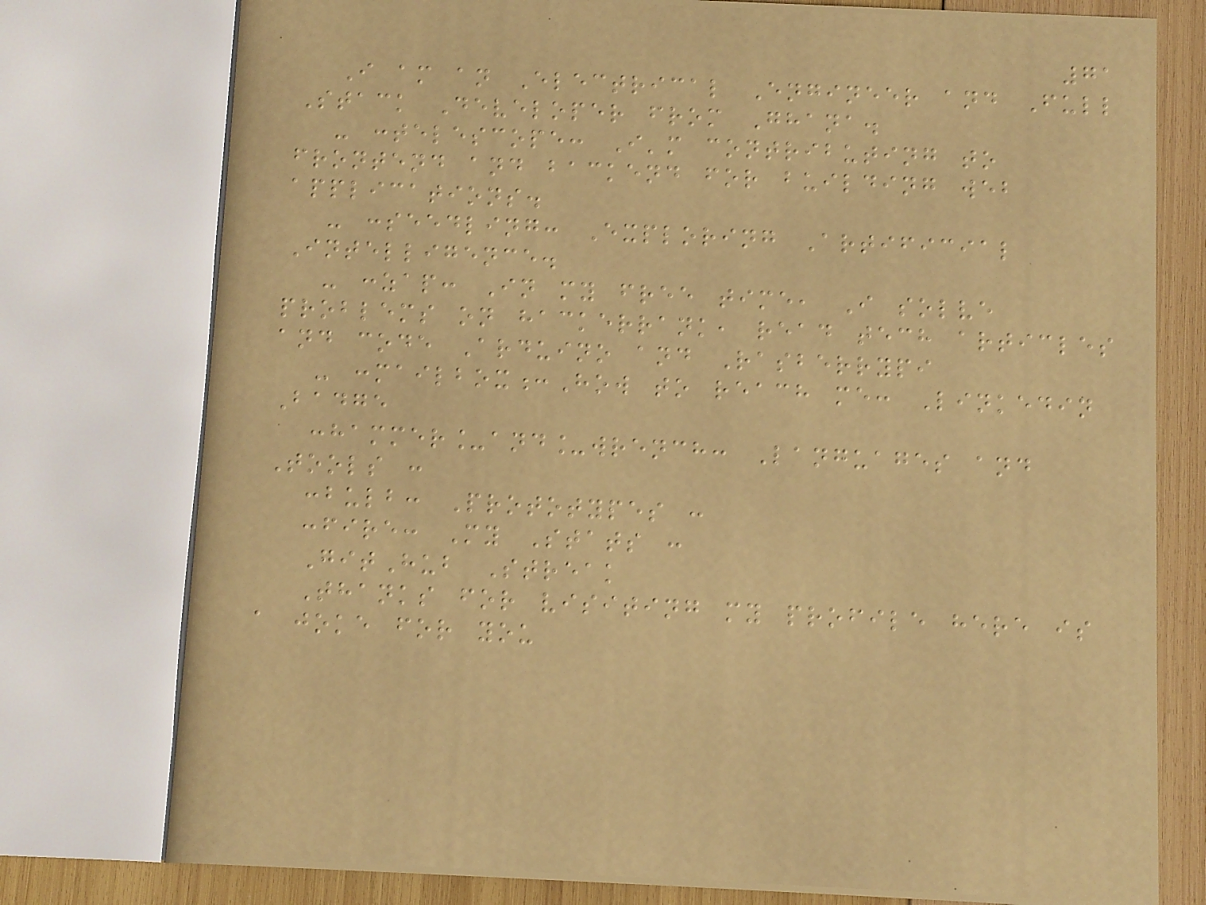71
I am an Electrical Engineer and Full
Stack Developer from Ghana.
- :telescope: I'm contributing to
frontend and backend for building web
applications.
- :seedling: Exploring Artificial
Intelligence.
- :zap: In my free time, I solve
problems on hackerrank, read tech articles
and code Arduino and Rasberrypi
- :mailbox:How to reach me: Linkedin
Badge
:hammer_and_wrench: Languages and
Tools :
:bulb: Prototypes :
:fire: My Stats :
GitHub Streak
Thanks for visiting my profile here is
a joke for you
